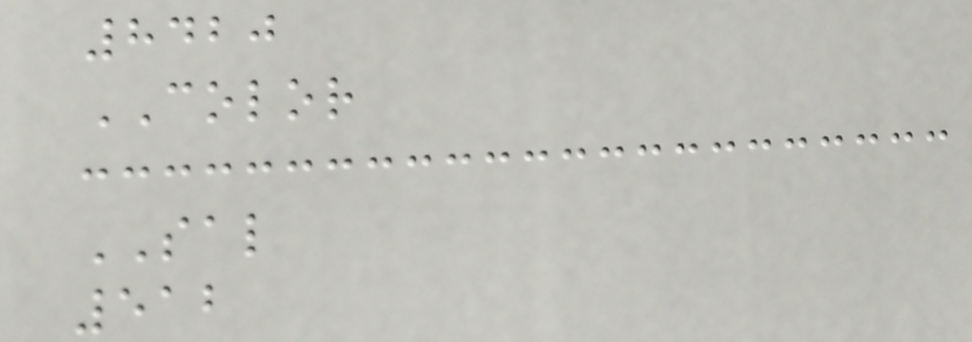8420
COLOR
SAL
512
